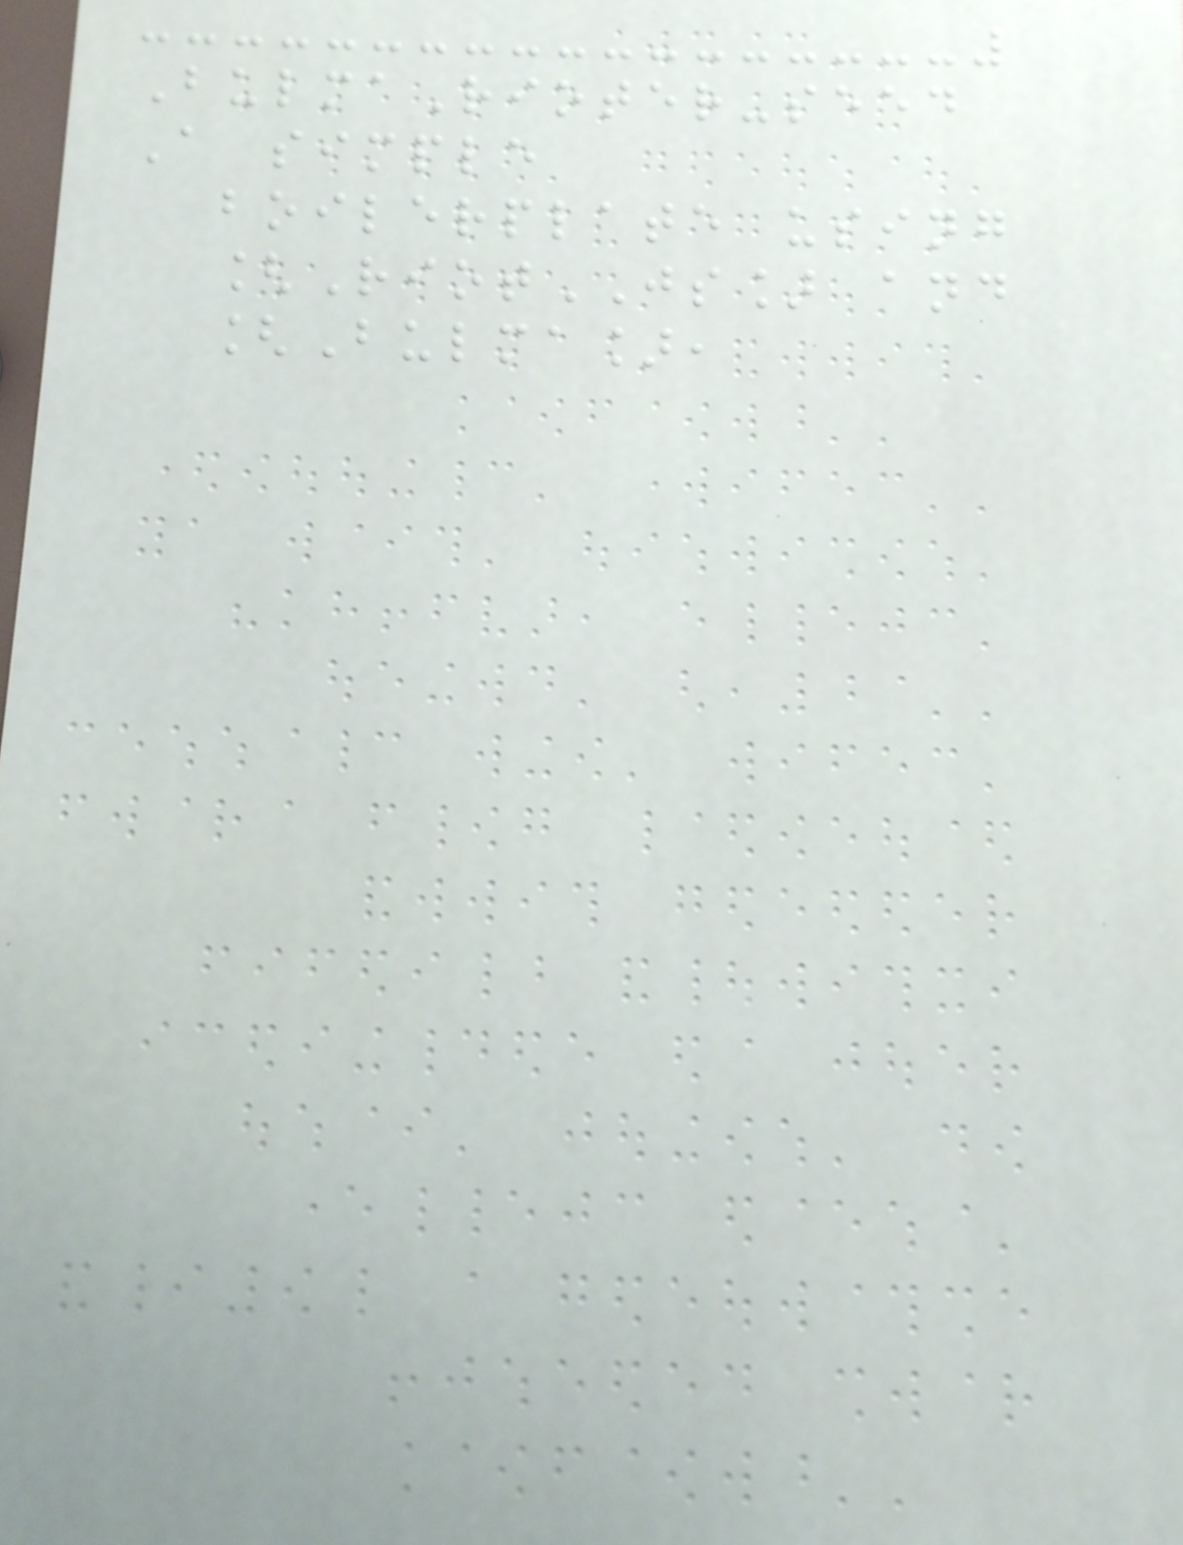BulmaRioter-seed
A simple
boilerplate using
[RiotJS] and
[Bulma],
